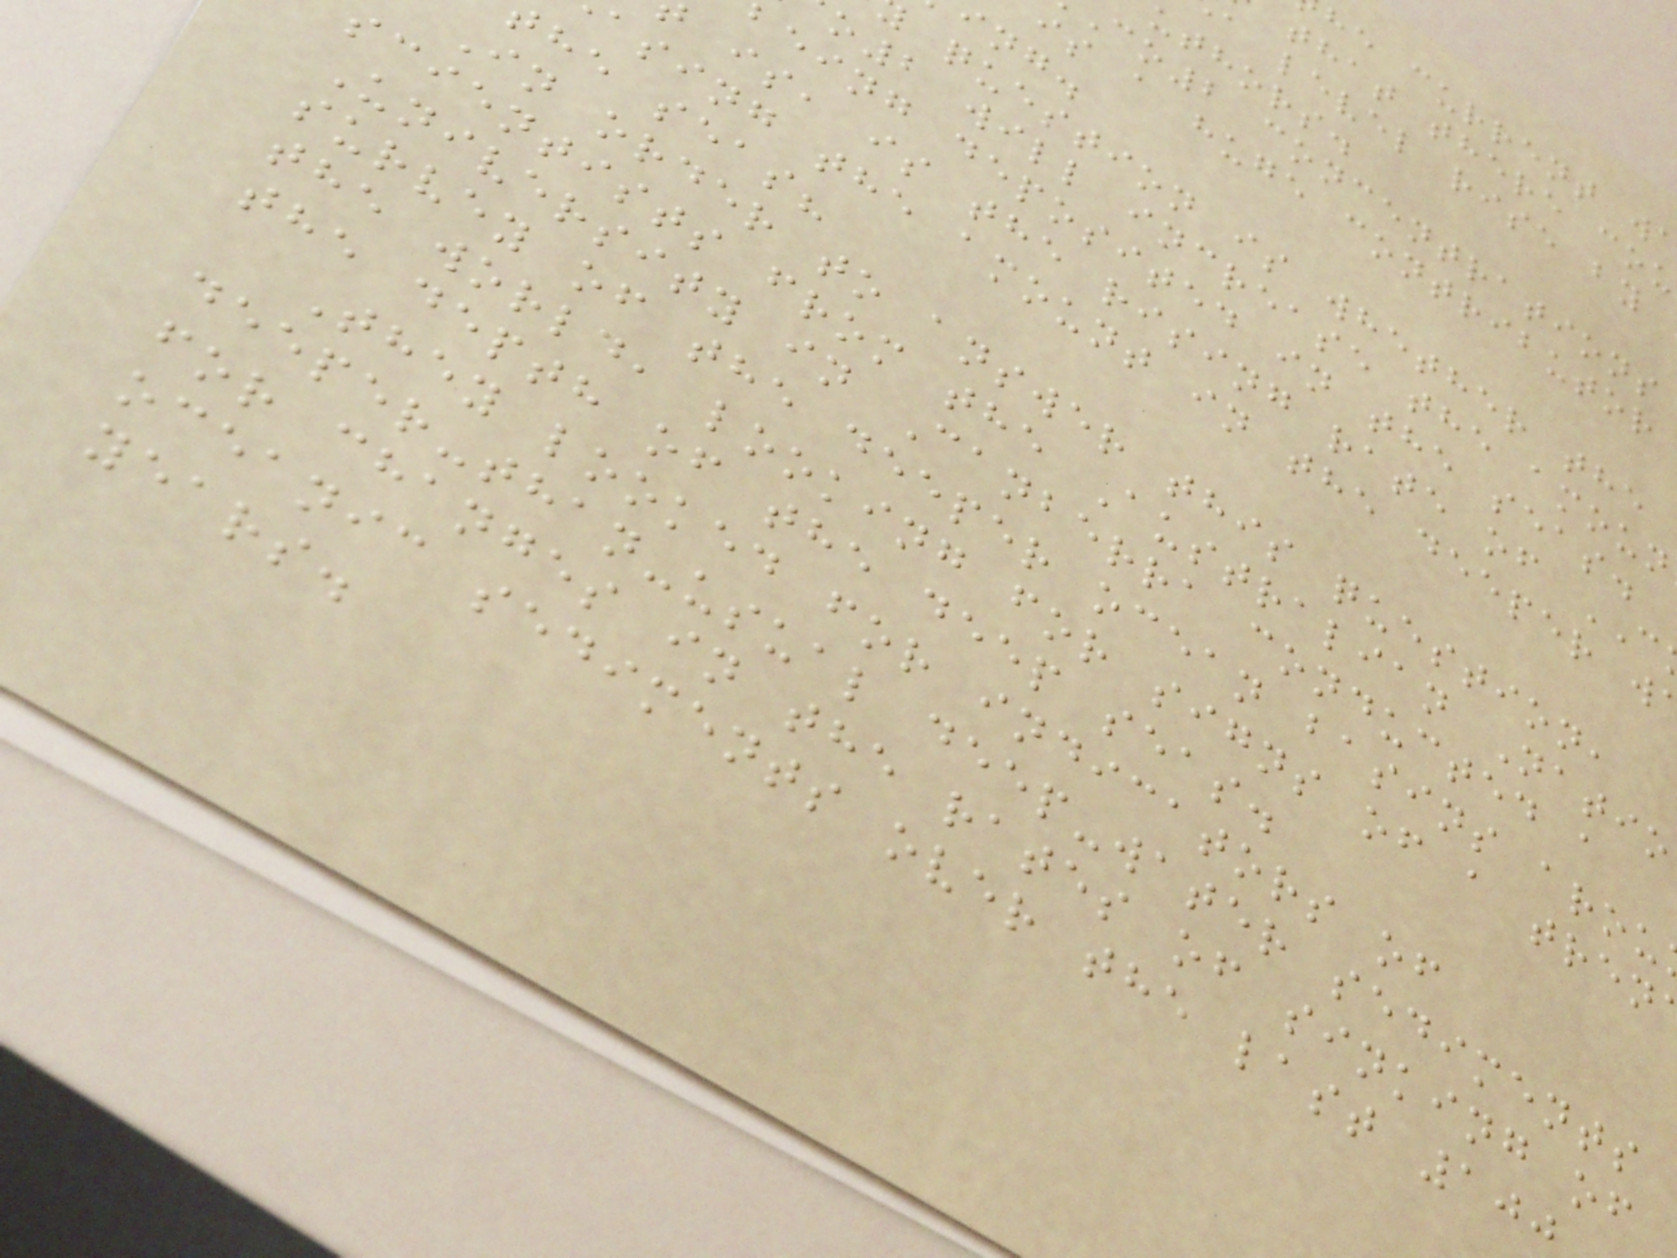he current w
that there cou
a level rise by
uthors.
co2 concentrations
is a huge contributor
question is whether the
o2 will increase the amoun
being deposited in the seas.
is, is the rising rate of
asing the amount in the deeper w
he seas?
In order to answer this question,
scientists from the Australian Natio
University in Canberra conducted a
survey of the deeper ocean basins arou
the world, looking for signs of a tren
the depth of the deep seas.
They looked for indicators of
deeper-than-usual deep-water sediments
for changes in the rates of sinking of
oceanic sediments over the last 100
years.
